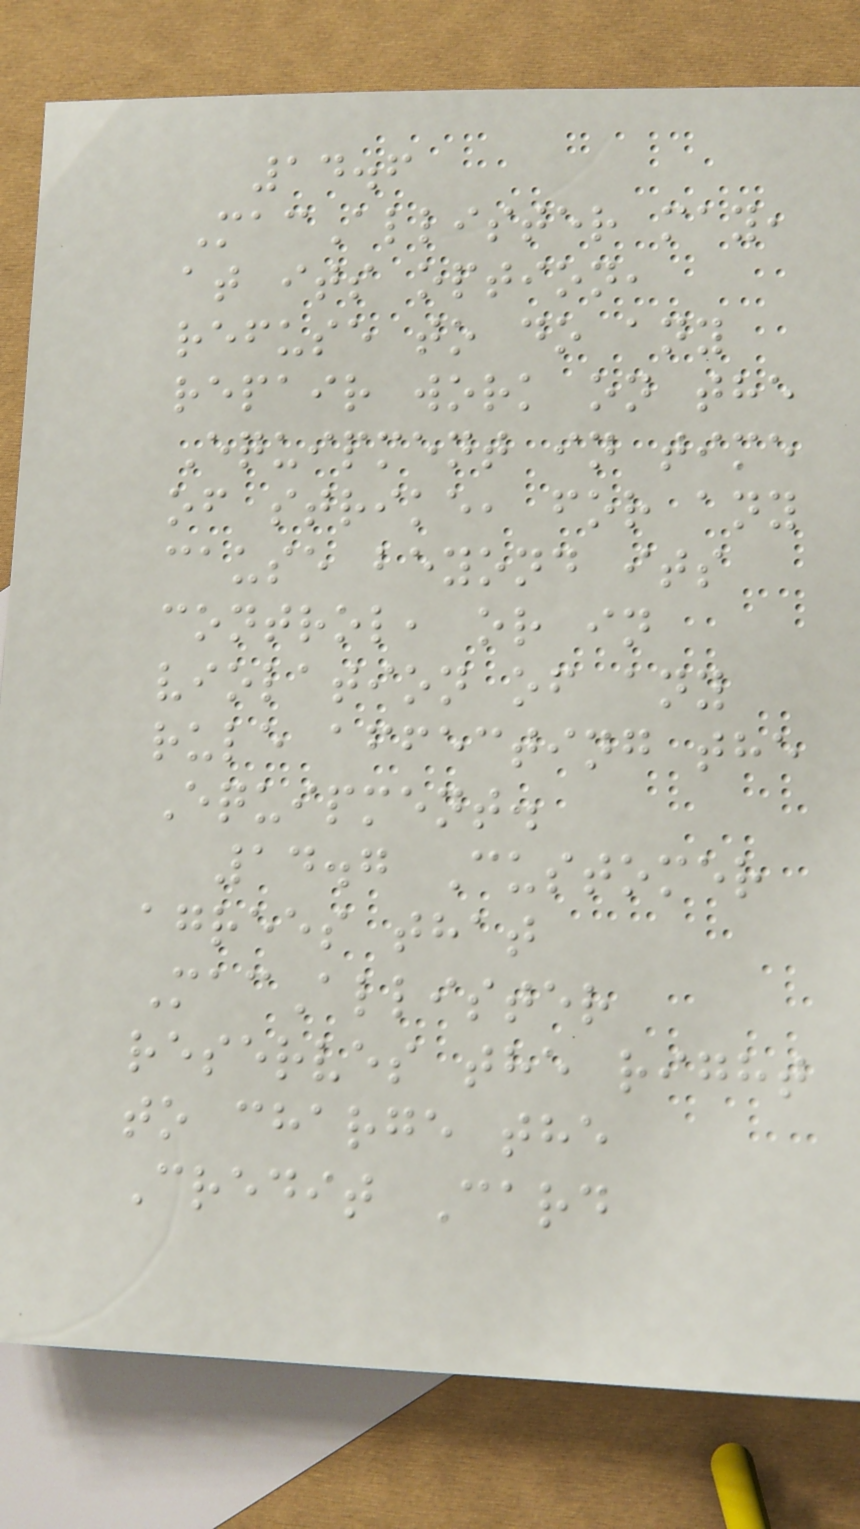14.6
MacAllister may,
at its option,
refuse to do any
repair work on the
Equipment in time
of strike, for any
cause beyond its
control, or in
violation of any
rule affecting the
Equipment.
14.7 Customer
agrees that
MacAllister
reserves the right
to charge the
Credit Card
